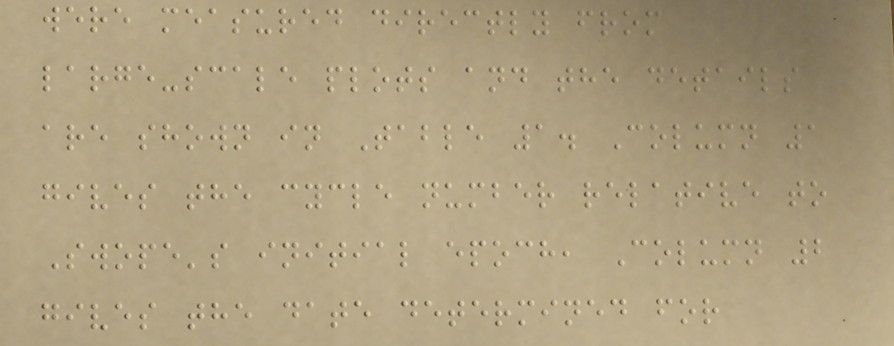were measured directly from
large-scale plots and the details
are shown in Table 1. Column 1
gives the cycle number relative to
Swope's initial epoch, Column 2
gives the date determined for
